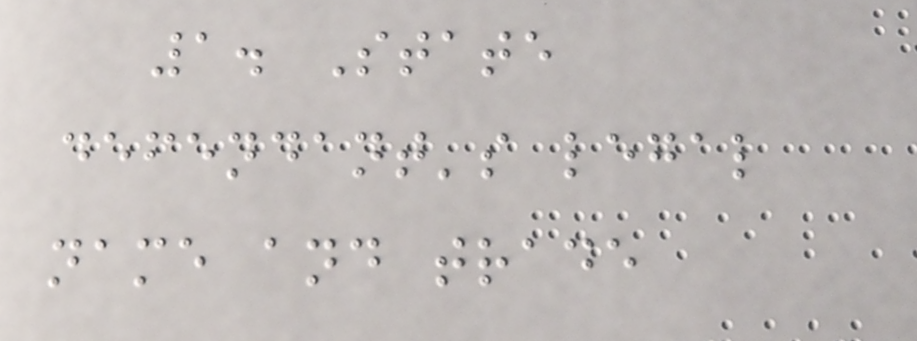1. State
defendant's legal
name and trade
